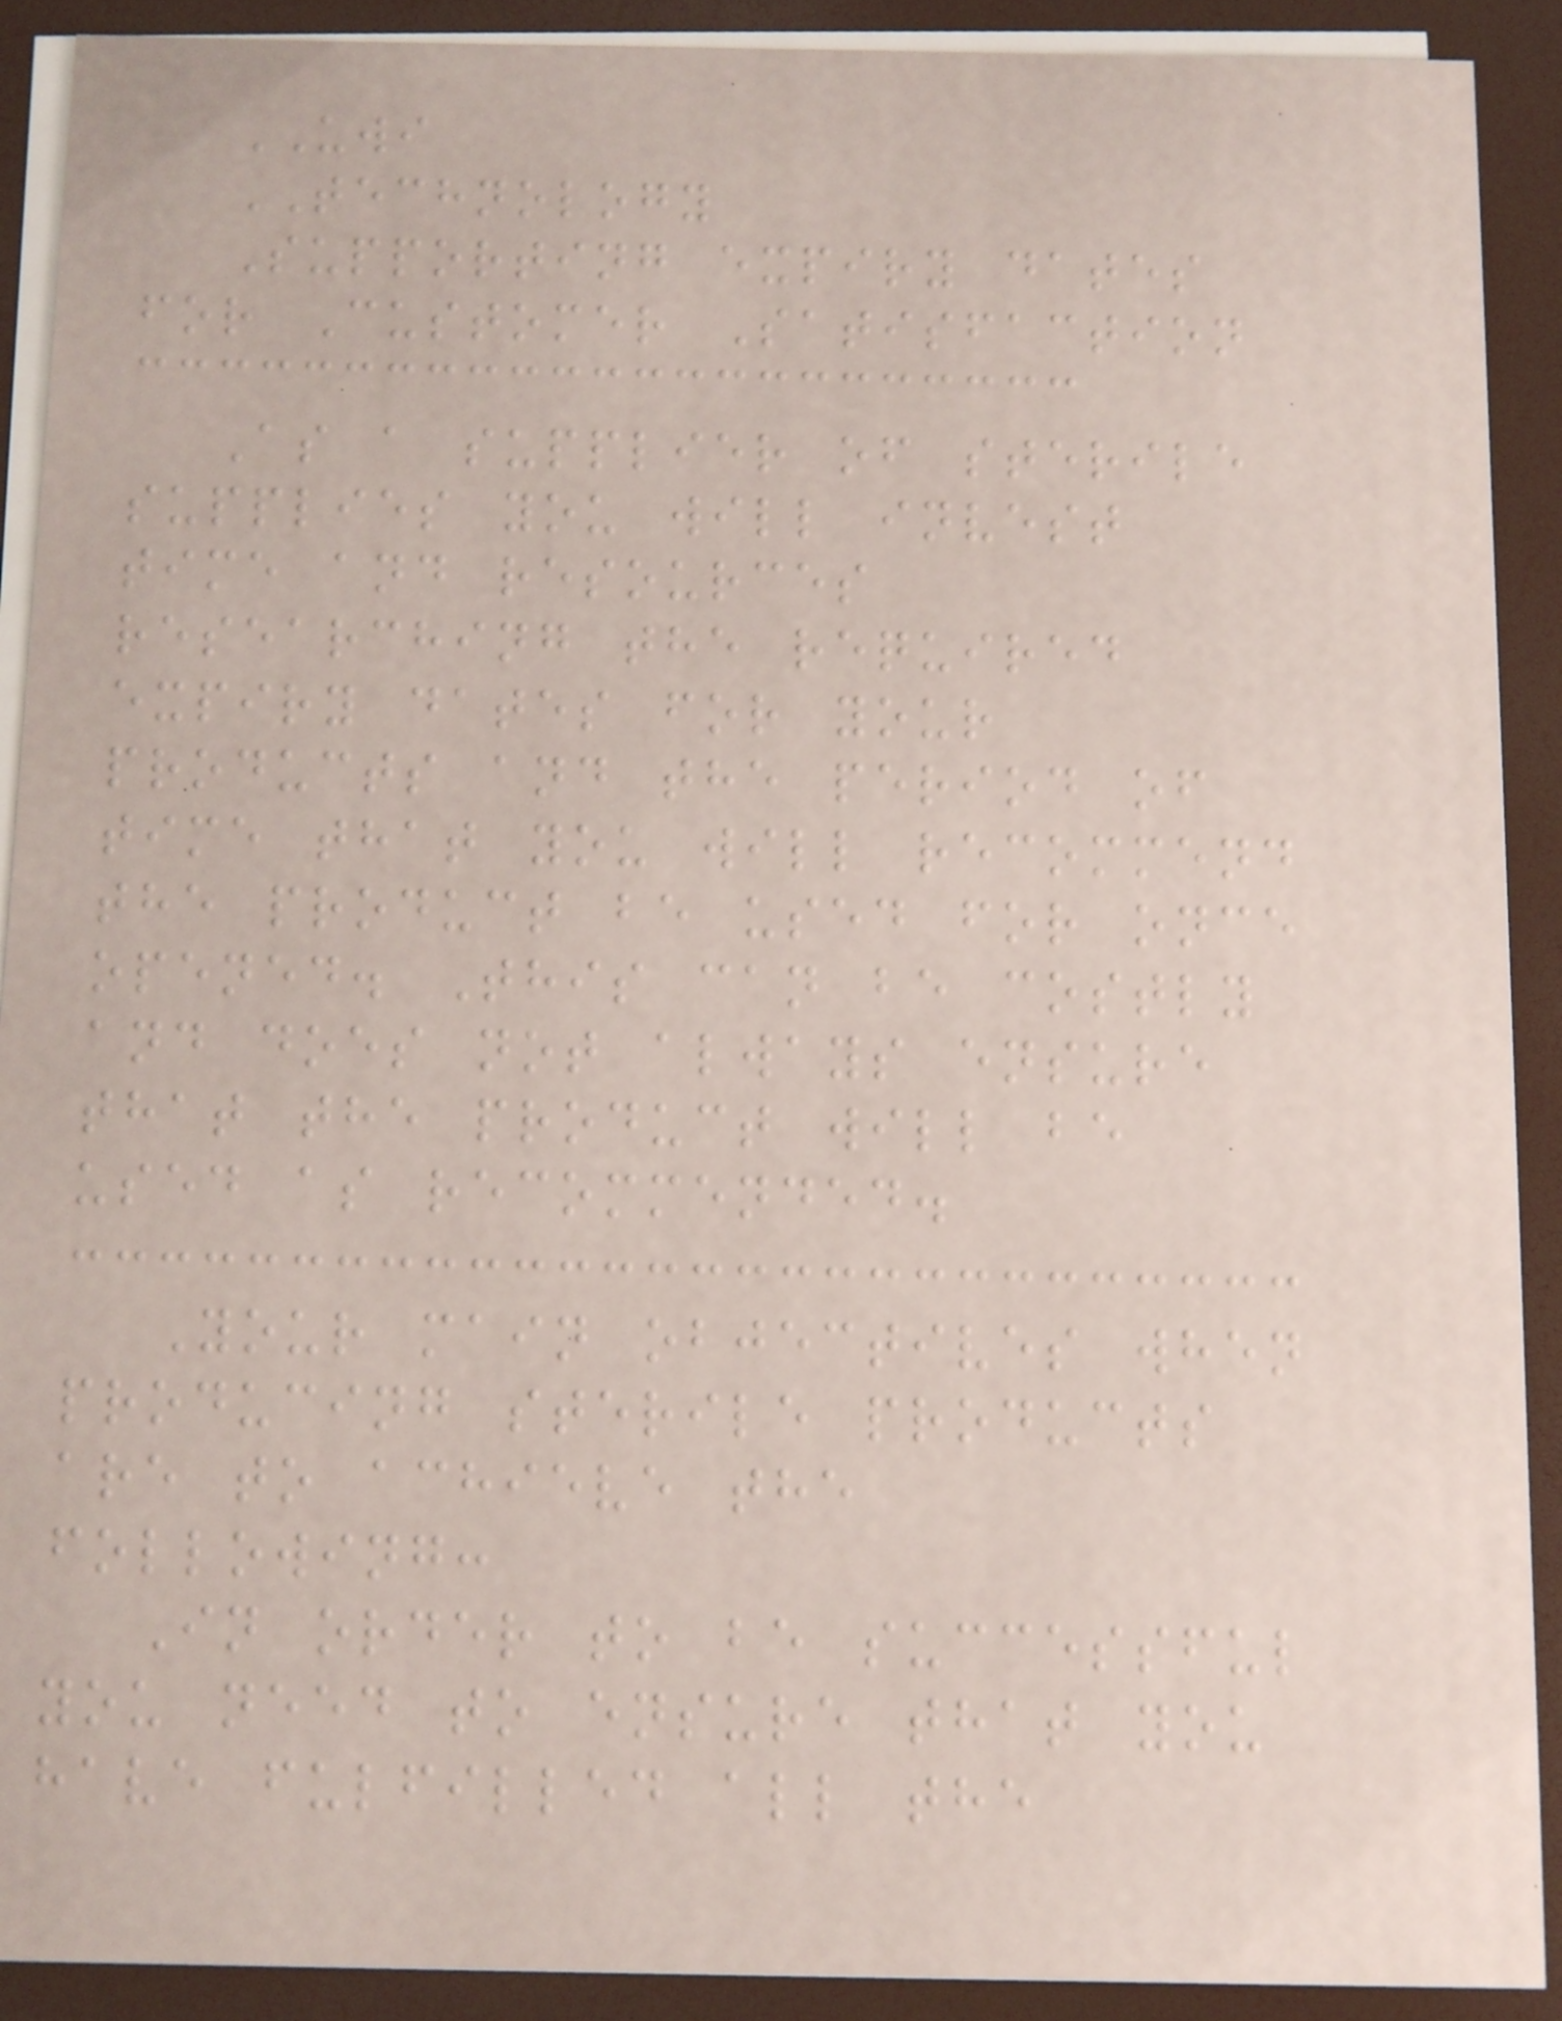UWI
TECHNOLOGY
Supporting expiry dates
for Customer Satisfaction
As a supplier of sterile
supplies you will invest
time and resources
researching the required
expiry dates for your
products and the period of
time that you will recommend
the product be used for once
opened. This can be costly
and does not always ensure
that the product will be
used as recommended.
Your main objectives when
producing sterile products
are to achieve the
following:
In order to be successful
you need to ensure that you
have fulfilled all the
